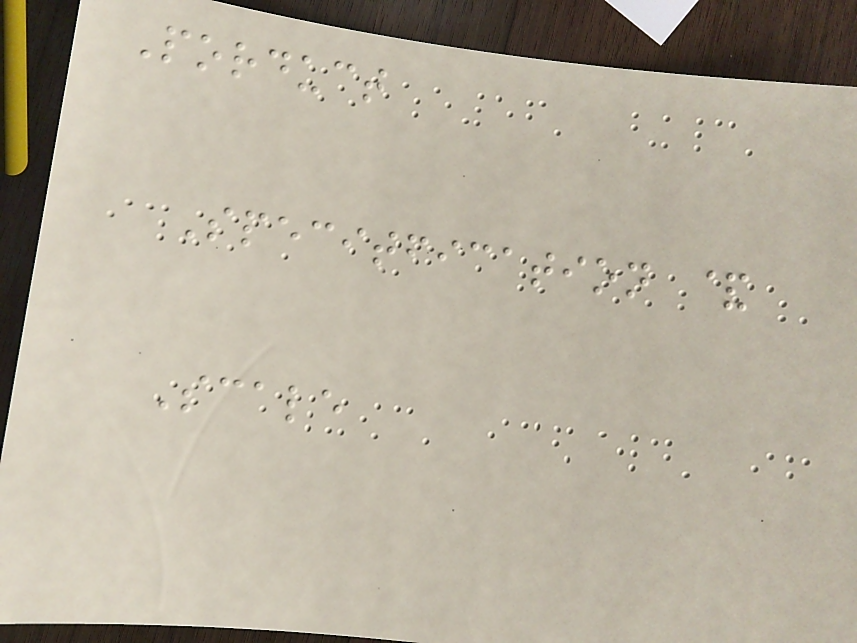Porduct
Specitfication &
Scale
